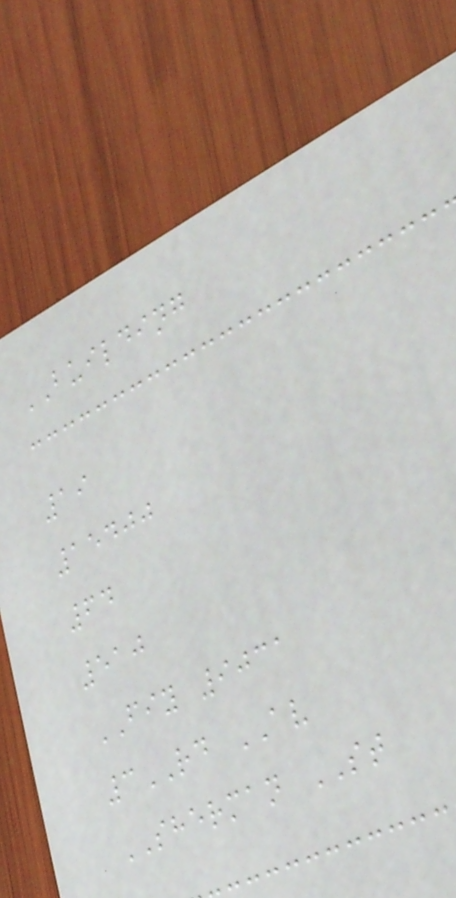BUILDING
19
15400
64
510
FIY 9031
3RD AV
SHERMAN ST
